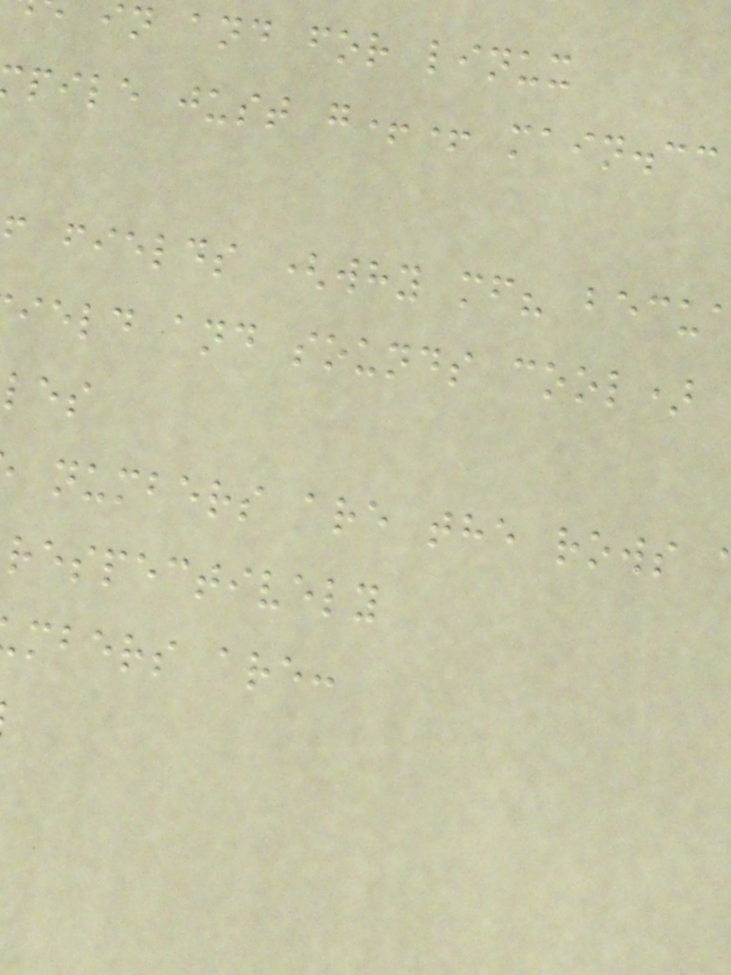in and for linux
pile just g++ main.cc
f fields (why mf? becu
ield and sounds cool)
numbers are the rows
respectively
mbers are:
